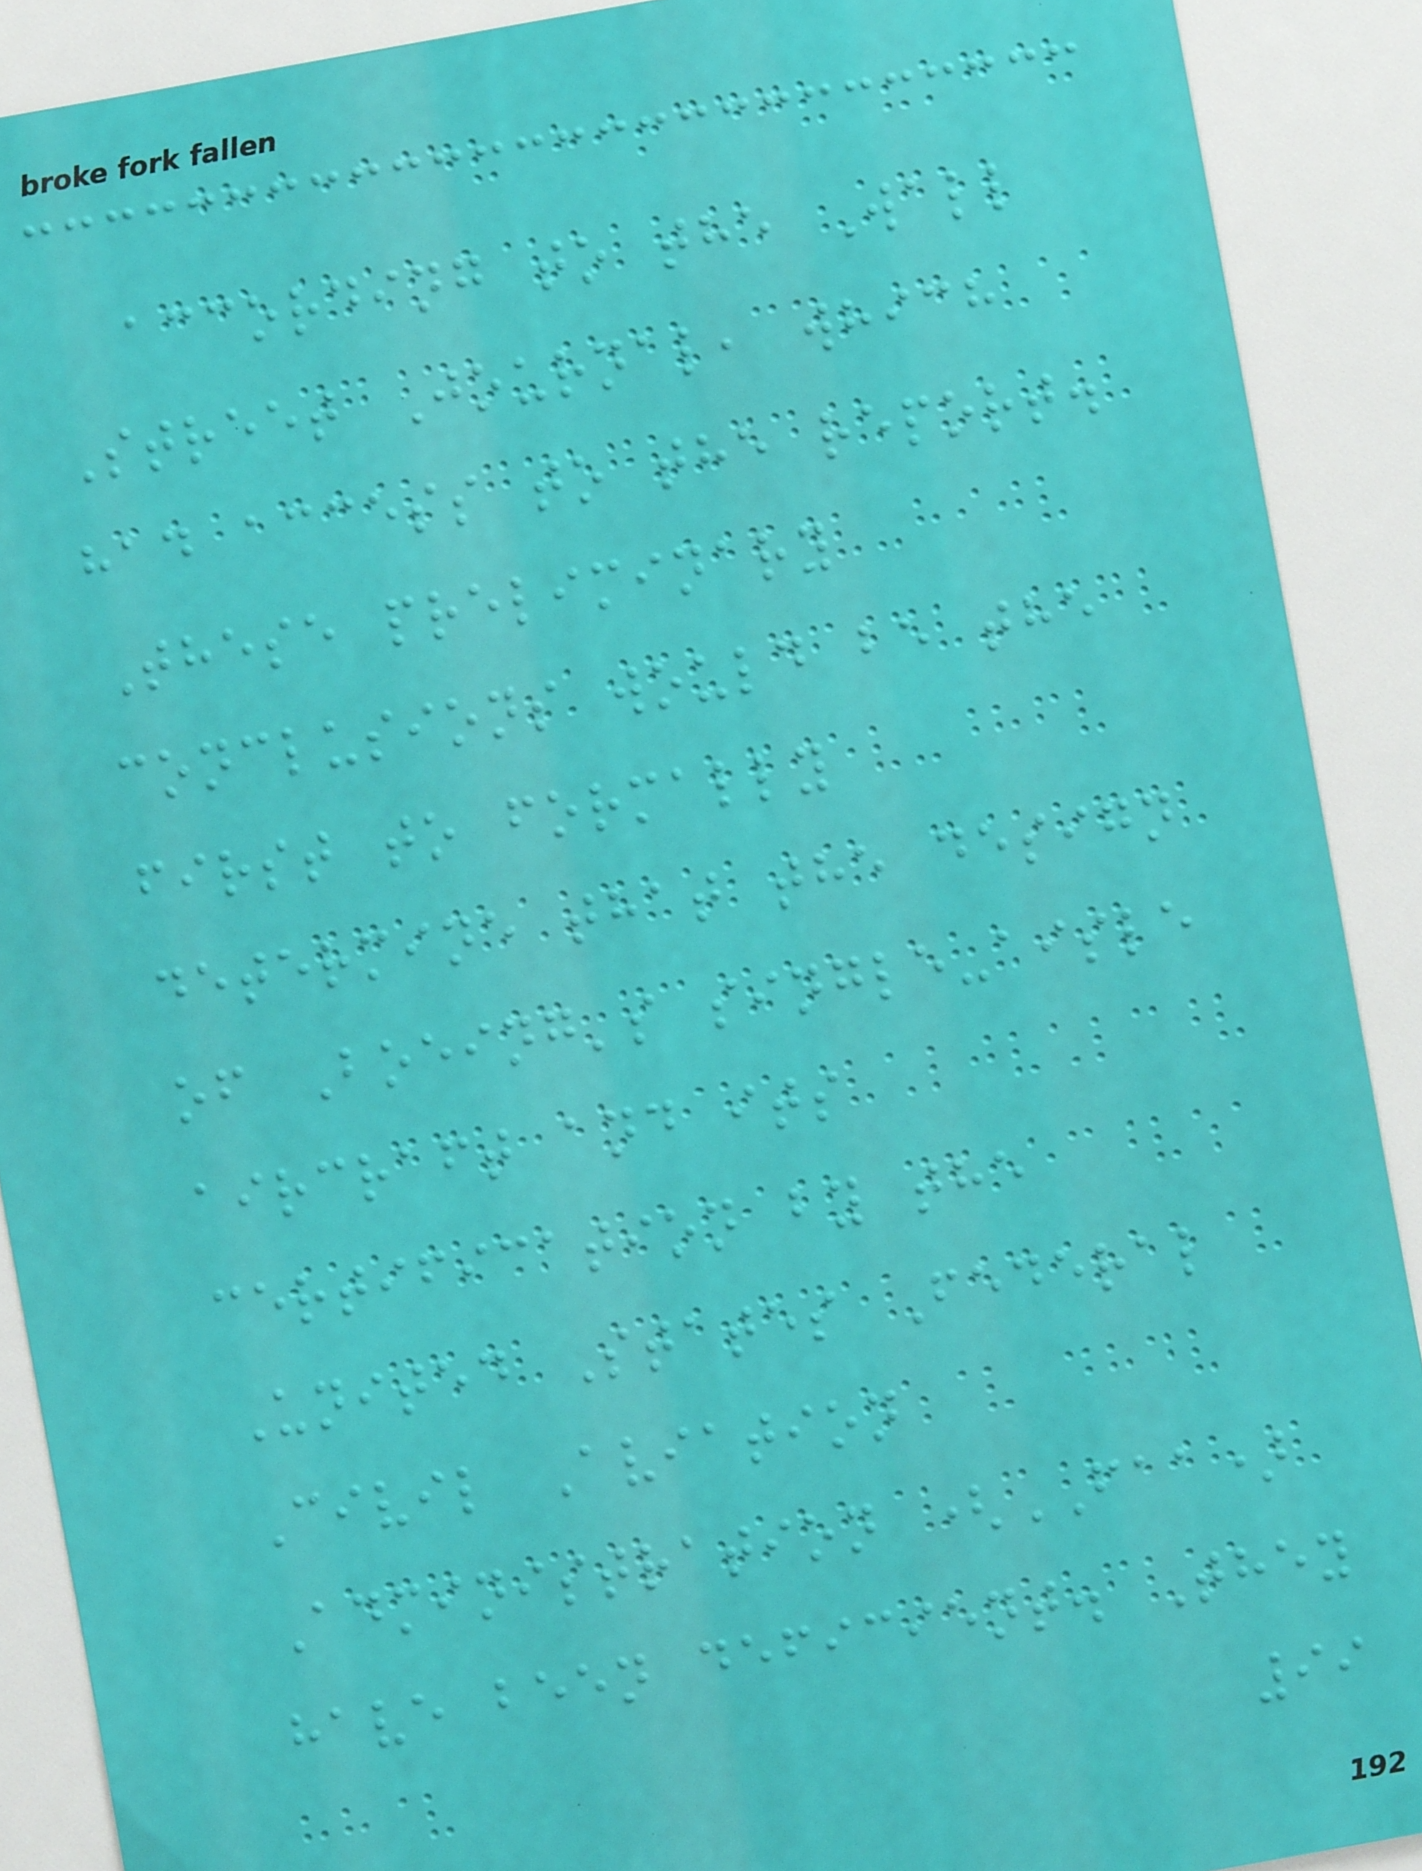according to the Wall
Street Journal, which
had access to the report.
These preliminary
conclusions would be the
first to formally
determine that the design
of Boeing's single-aisle
aircraft and its
certification by the
United States Federal
Civil Aviation
Administration (FAA)
have been deficient. They
99
